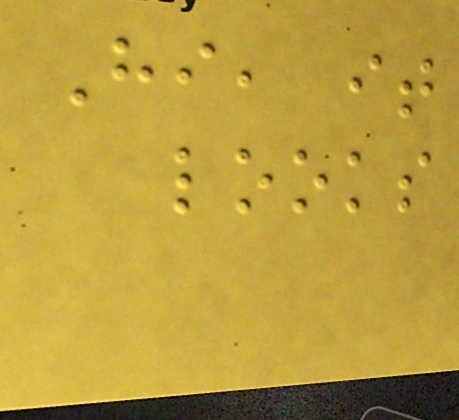Hi, it
looks
